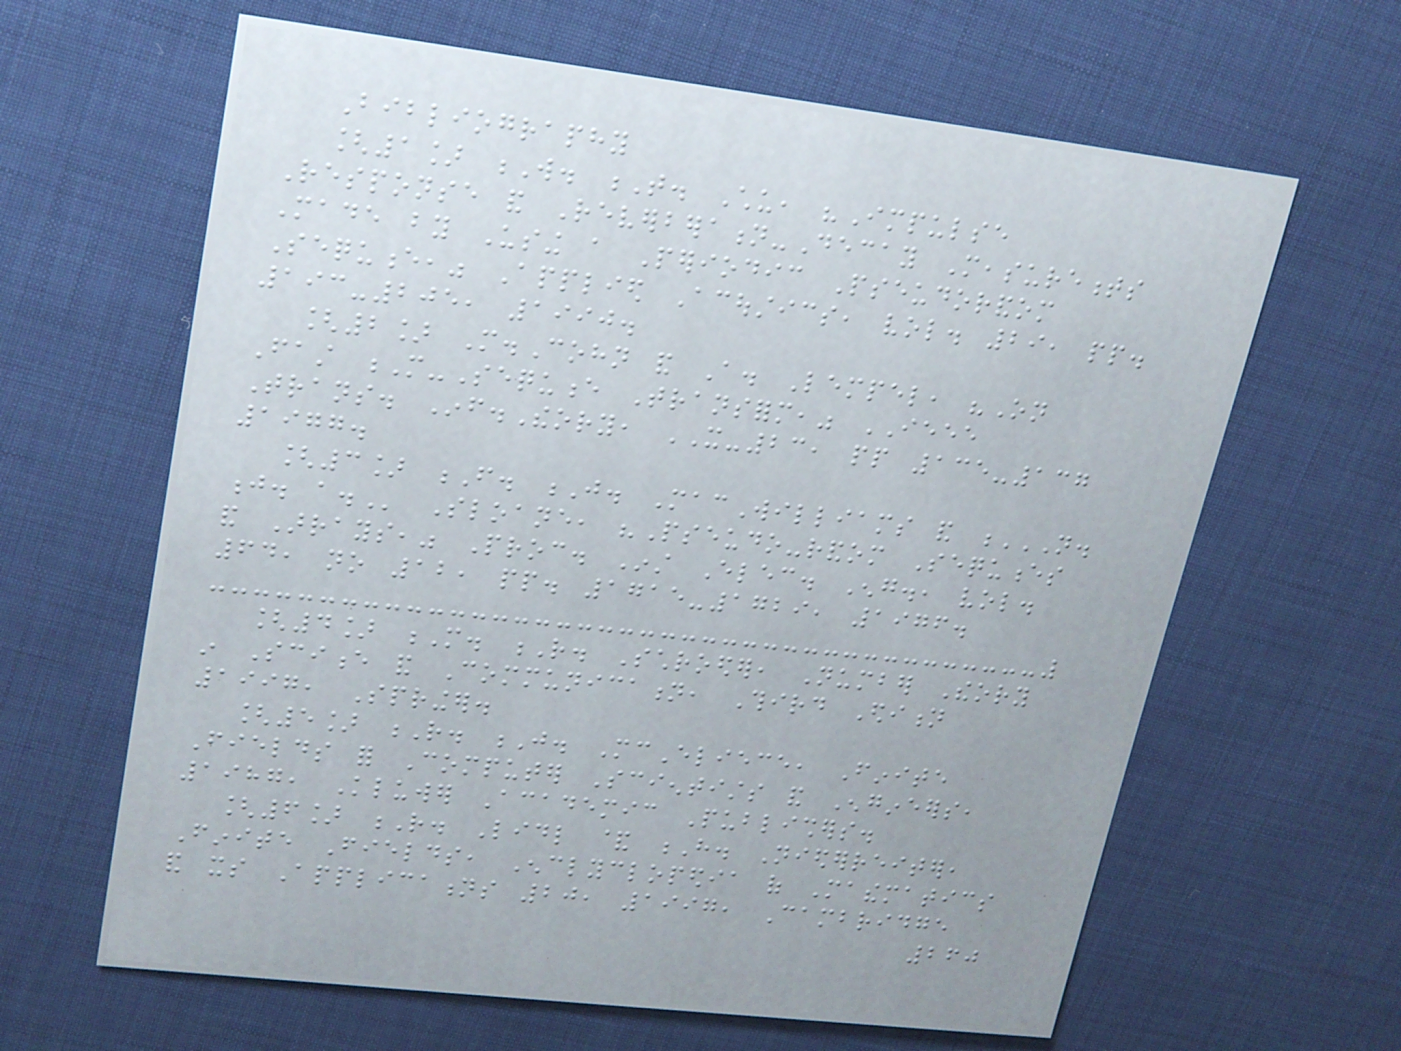Bibliography
[1] W. T. Chu, "Impulse
Response and Reverberation-Decay Measurements
Made by Using a Periodic Pseudorandom
Sequence," Applied Acoustics, vol. 29, pp.
193-205, 1990.
[2] M.Cohn and A. Lempel, "On
Fast M-Sequence Transform," IEEE
Trans. Inf.Theory, IT-23, pp 135-137
1977.
[3] F. J. MacWilliams and N.
J. A. Sloane, "Pseudo-random Sequences
and Arrays," Proc. Inst Elec. Eng., vol.
64, no 12, pp. 1715-1729, 1976.
[4] M. R. Schroeder, Number Theory
in Science and Communication, Third Edition
1997, Springer.
[5] R. J. McEliece, Finite
Fields for Computer Scientists and Engineers,
1987, Kluwer Academic Publishers.
[6] R. Lidl & H. Niederreiter,
Finite Fields, Enclyclopedia of Mathematics
and its Applications 20, 1997, Cambridge
260
